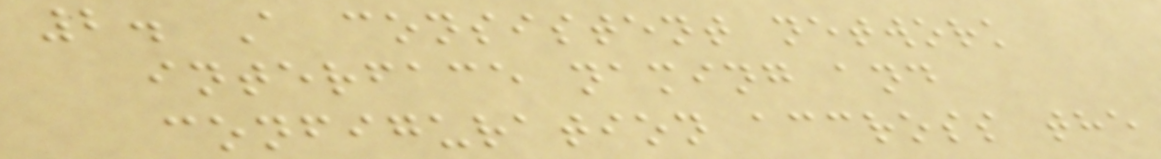2. A consistent network
interface naming and
configuration accross the
